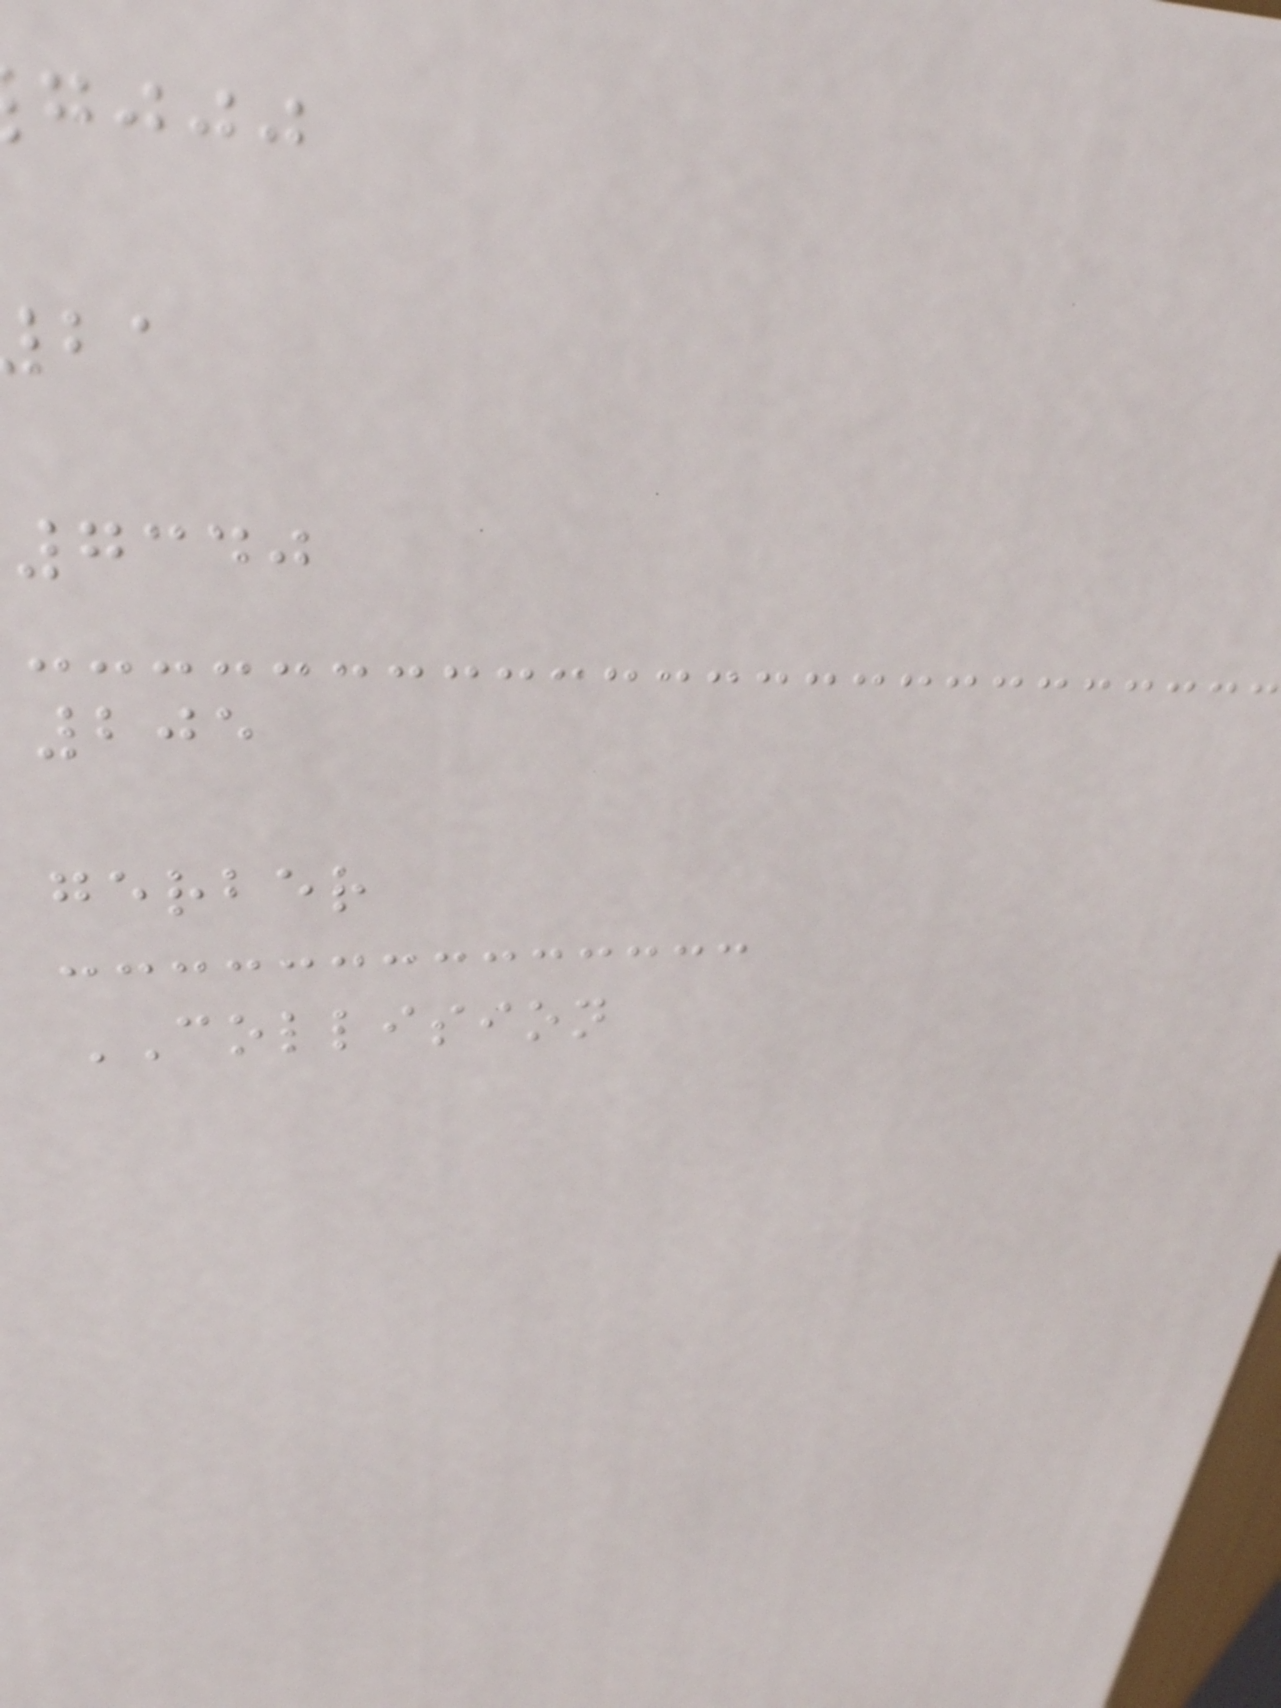gjjj
7340
205
gerber
COLLISION
